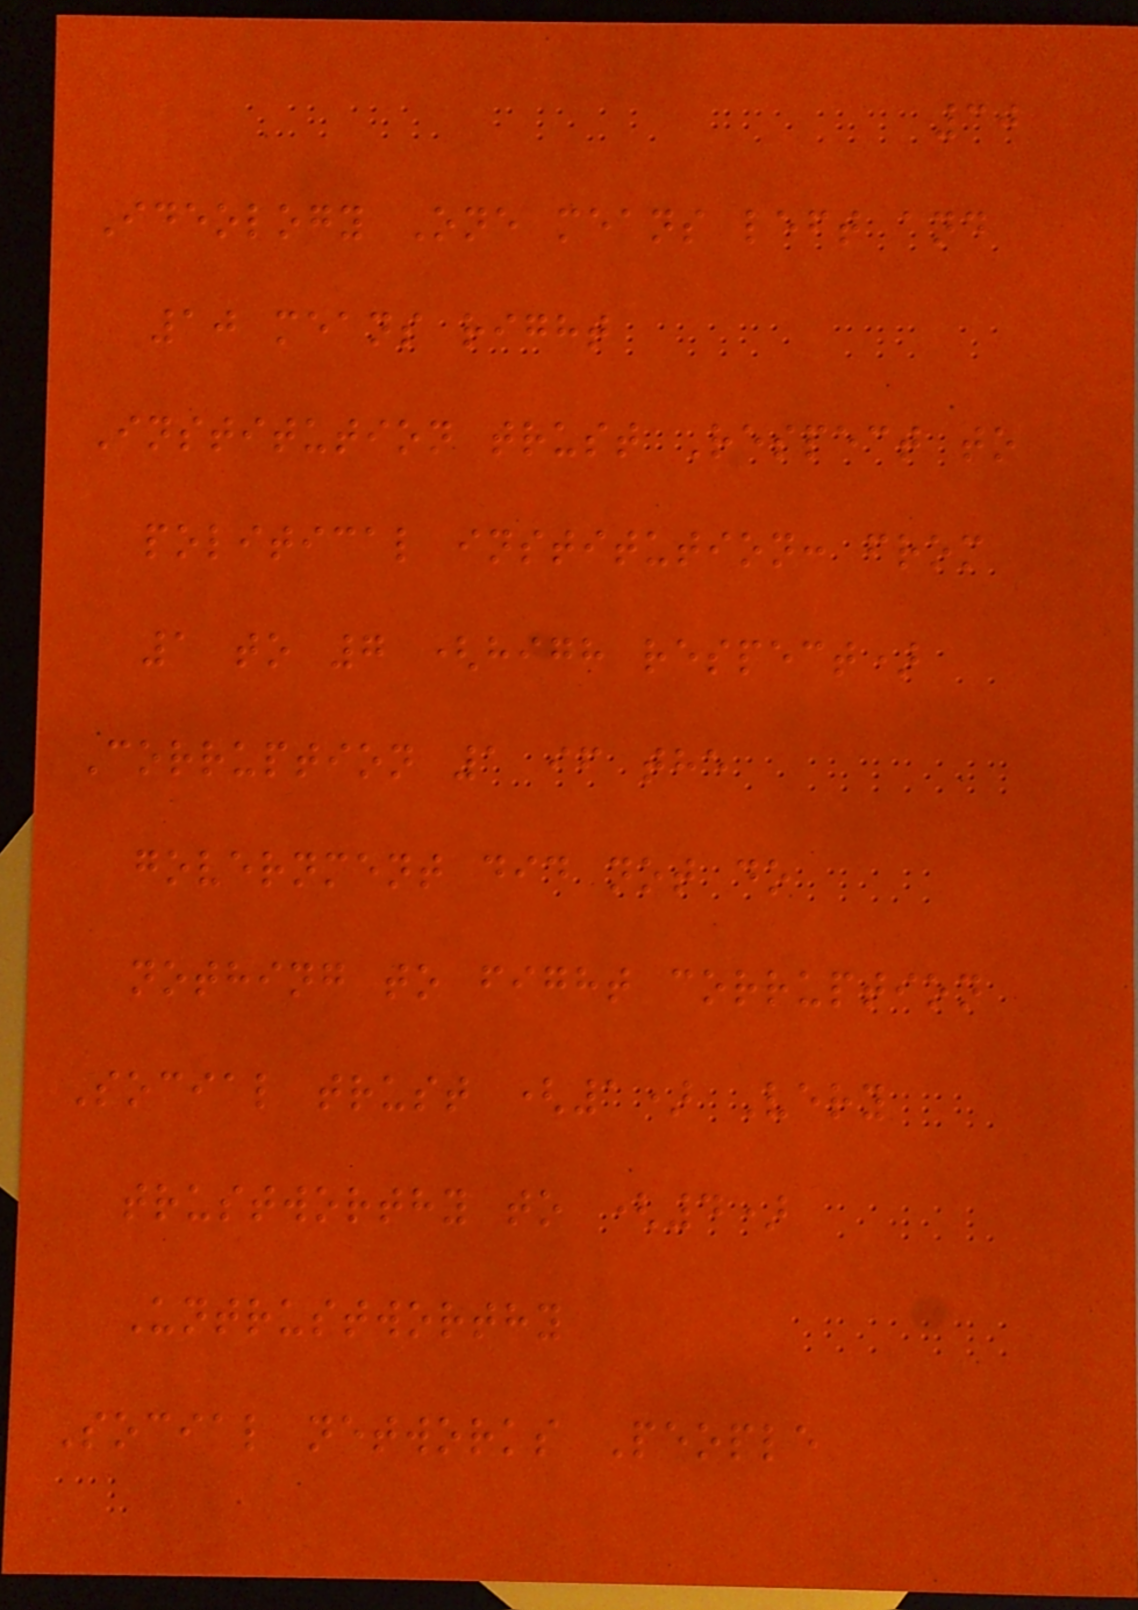30
Ideology One means left and
10 means right
Institution trust Respect to
political institution: from
1 to 7 (high respect)
Corruption 1 if the
government did not do
nothing to fight corruption
Social trust (1) Very
trustworthy to (4)
Untrustworthy
Social networks People
